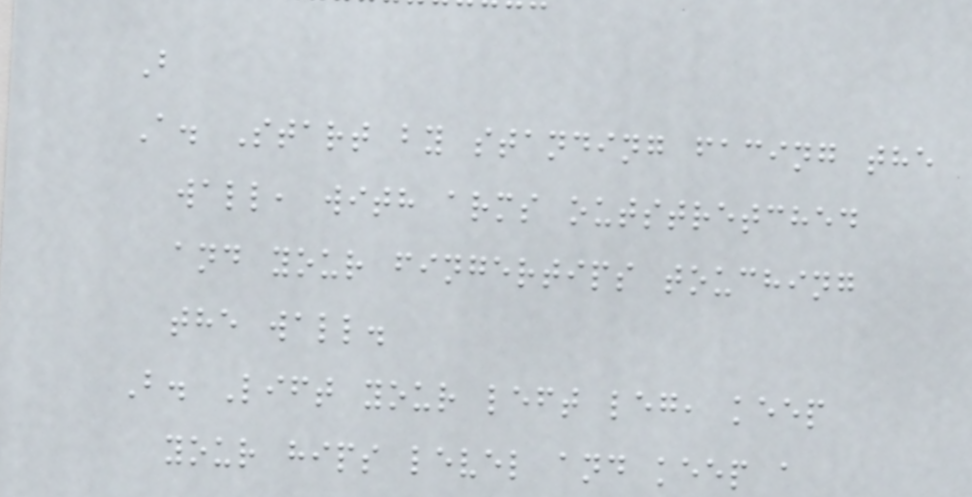B
A. Start by standing facing the
wall, with arms outstretched
and your fingertips touching
the wall.
B. Lift your left leg, keep
your hips level and keep a
